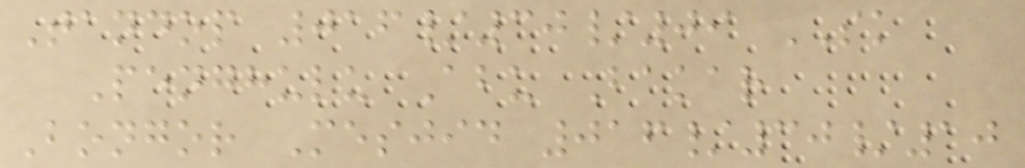Tandop 016/30/09 SK
Penghulu Abu Bakar
Bongor Mesjid 016/30/10
